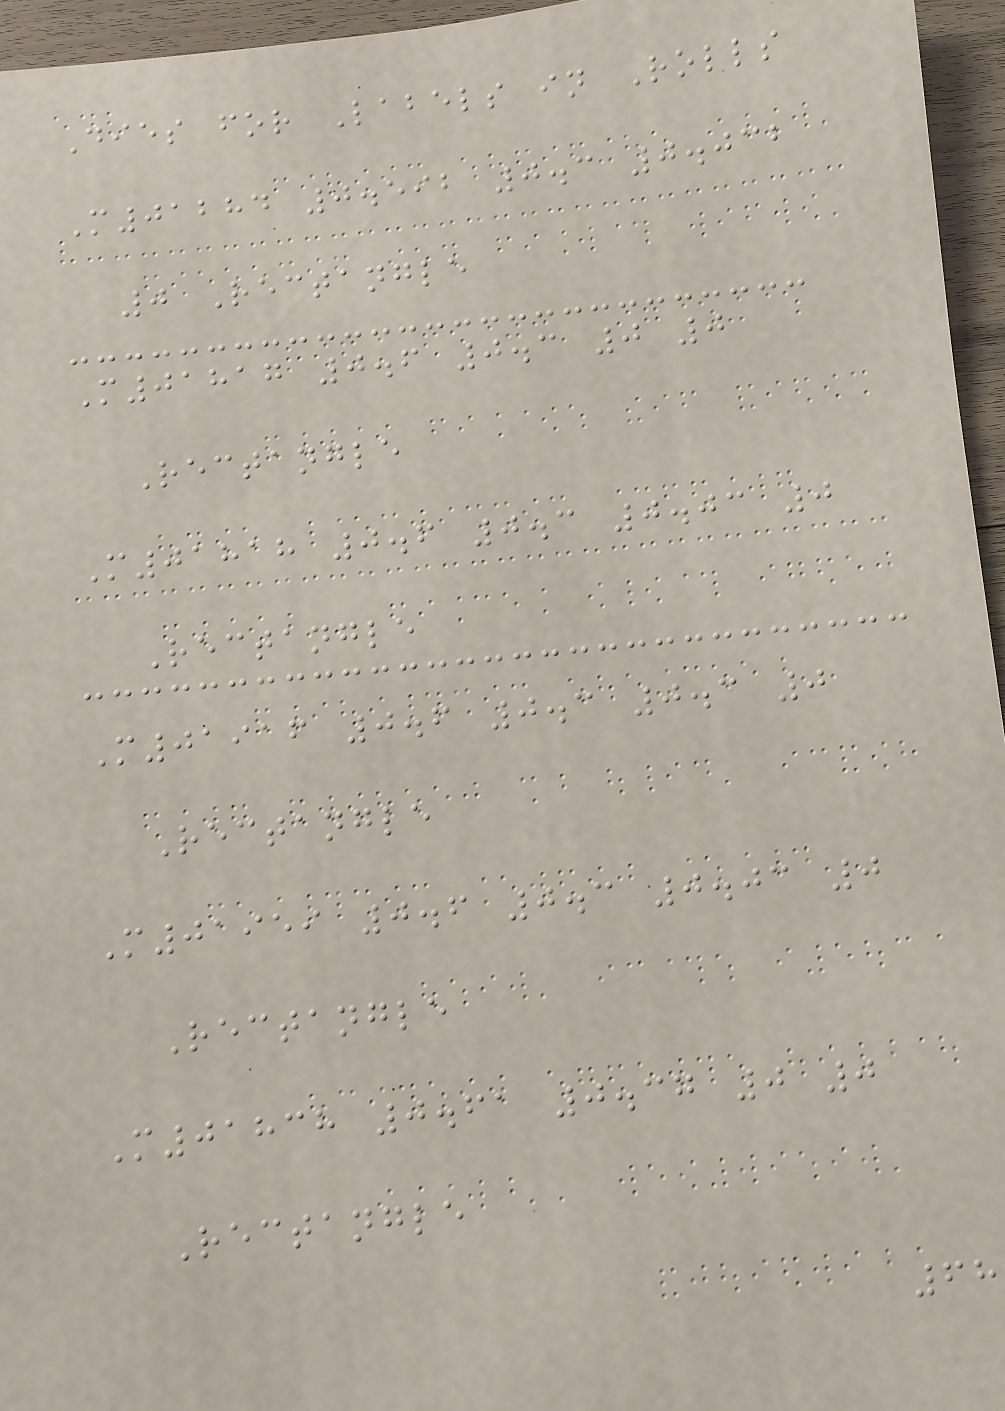Dies for Labels in Rolls
M01284 0.592 0.3 0.032
0 Rectangle
M01817 0.6 0.3 0 0
Rectangle
M01818 0.6 0.3 0.03 0
Rectangle
M01916 0.6 0.3 0.3 0
Rectangle
M01959 0.6 0.3 0.03 0
Rectangle
M01838 0.61 0.37 0 0
Rectangle
68
